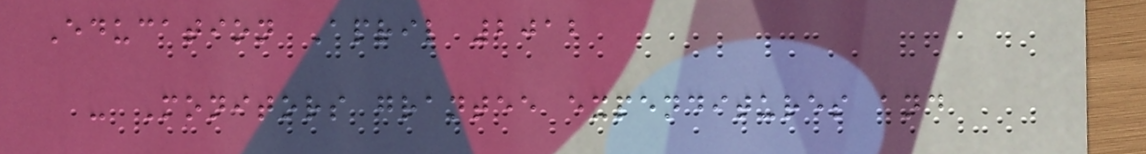Education April 2012
- Monitors grantee expenditures and
